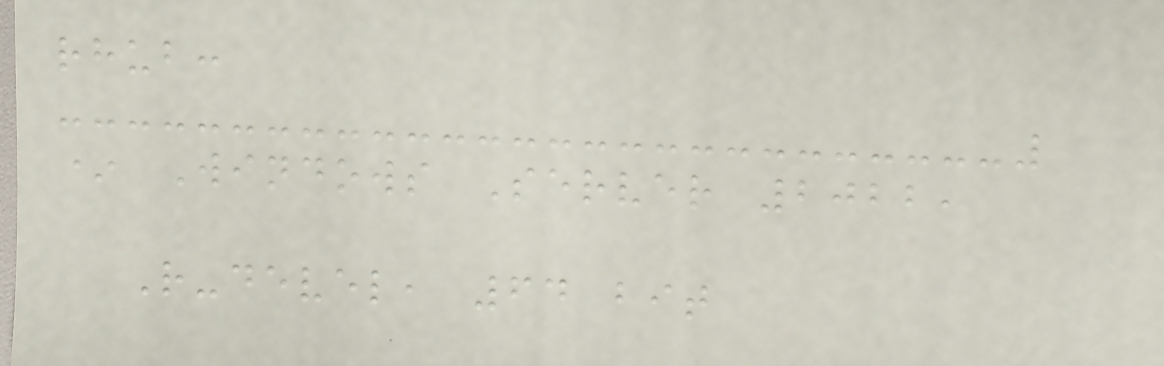rhub:
* Windows Server 2022,
R-devel, 64 bit
